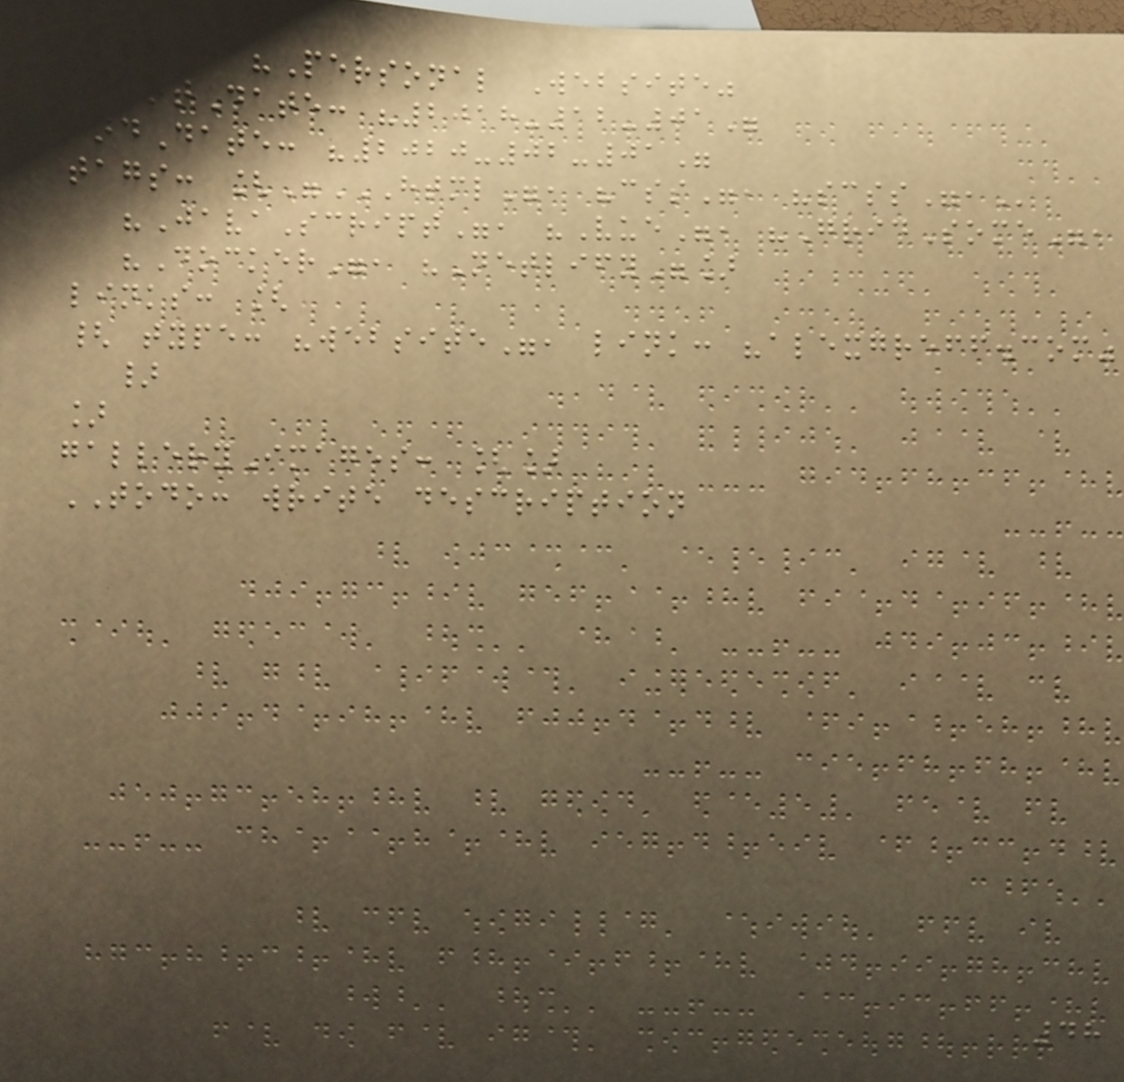title: "Personal Website"
startDate: "2018-12-01"
endDate: "2020-02-01"
tags: ["HTML", "CSS", "SCSS",
"JavaScript", "Vue", "GridSome",
"Docker", "Netlify"]
links: [
{ type: "website", link: "alexgreff.com"
}
]
galleryImages: []
TODO: write description
48
